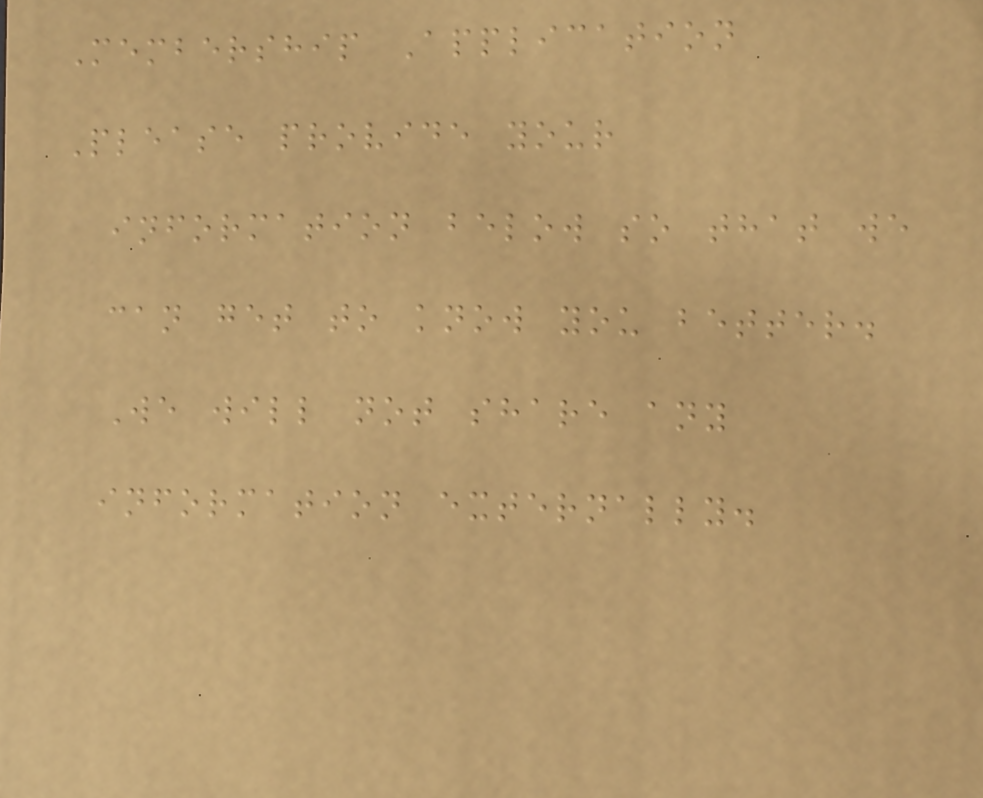Membership Application
Please provide your
information below so that we
can get to know you better.
We will not share any
information externally.
